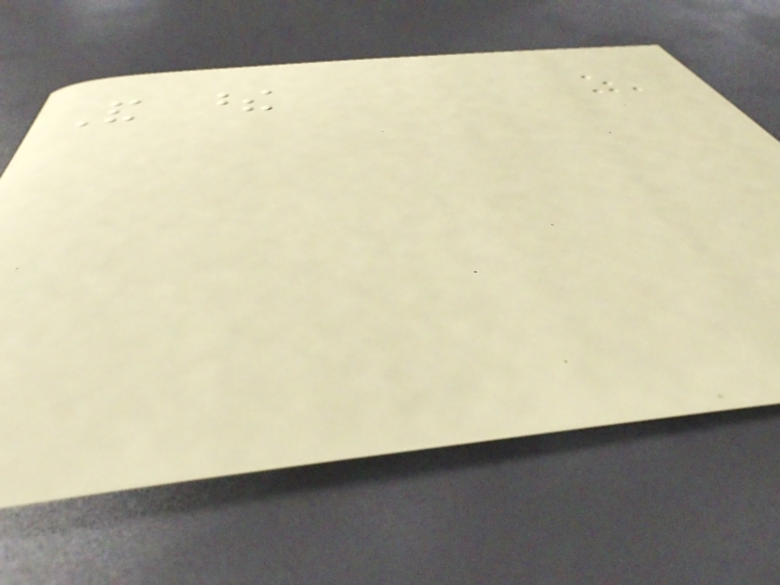And these
